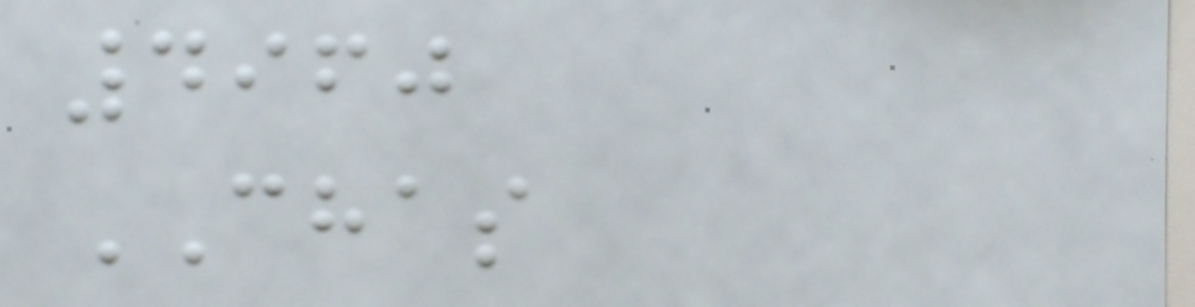4960
CHAS
